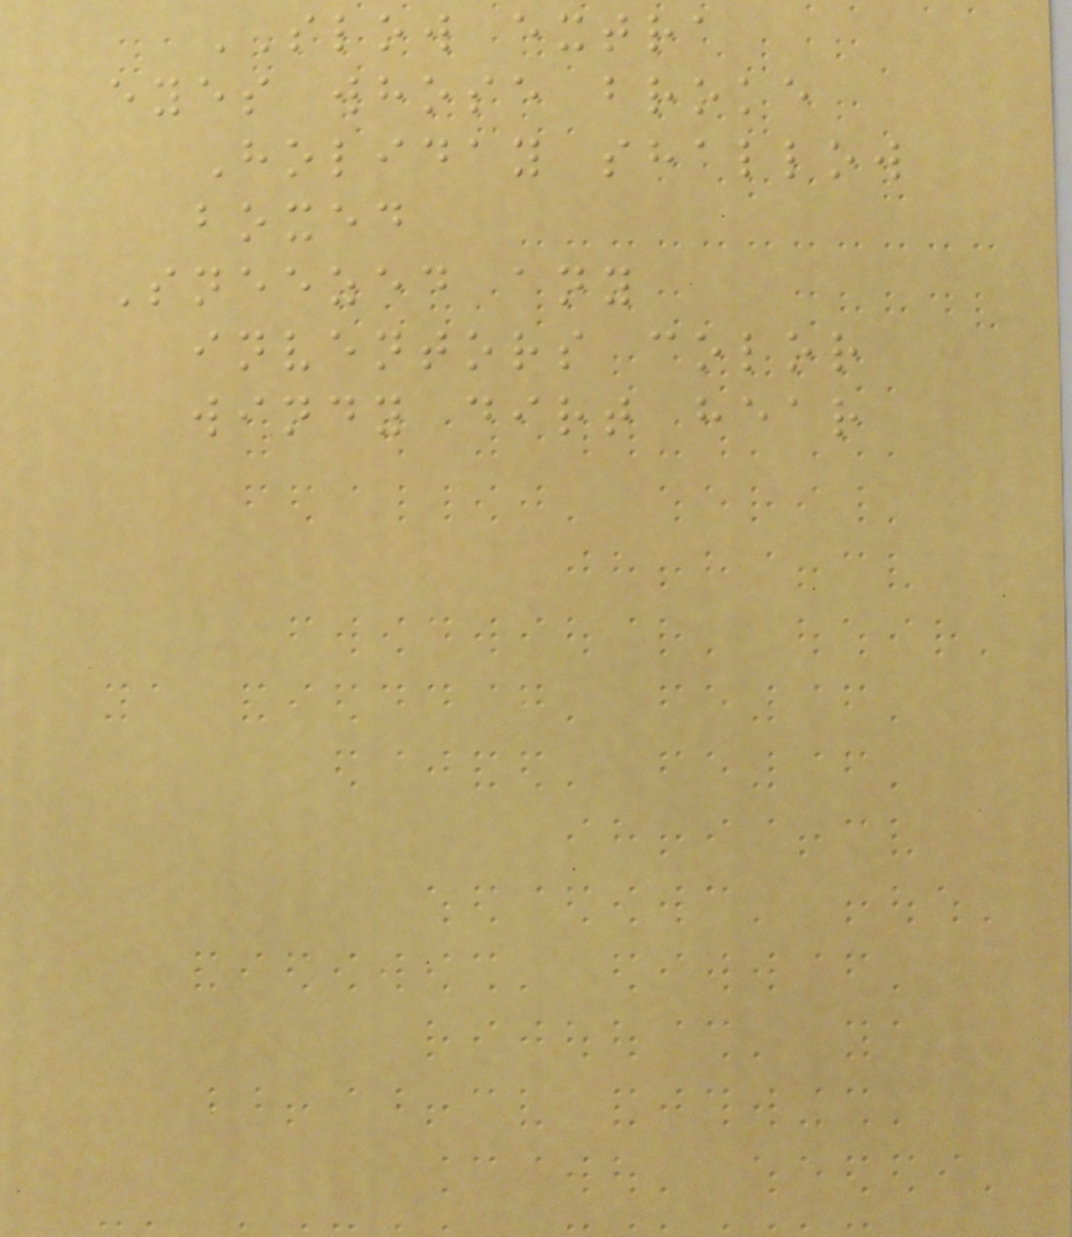SLOW extra
eyes whose broke
Holiday shallow
boxed
Sneezed any
inventors color
windy dirt hear
